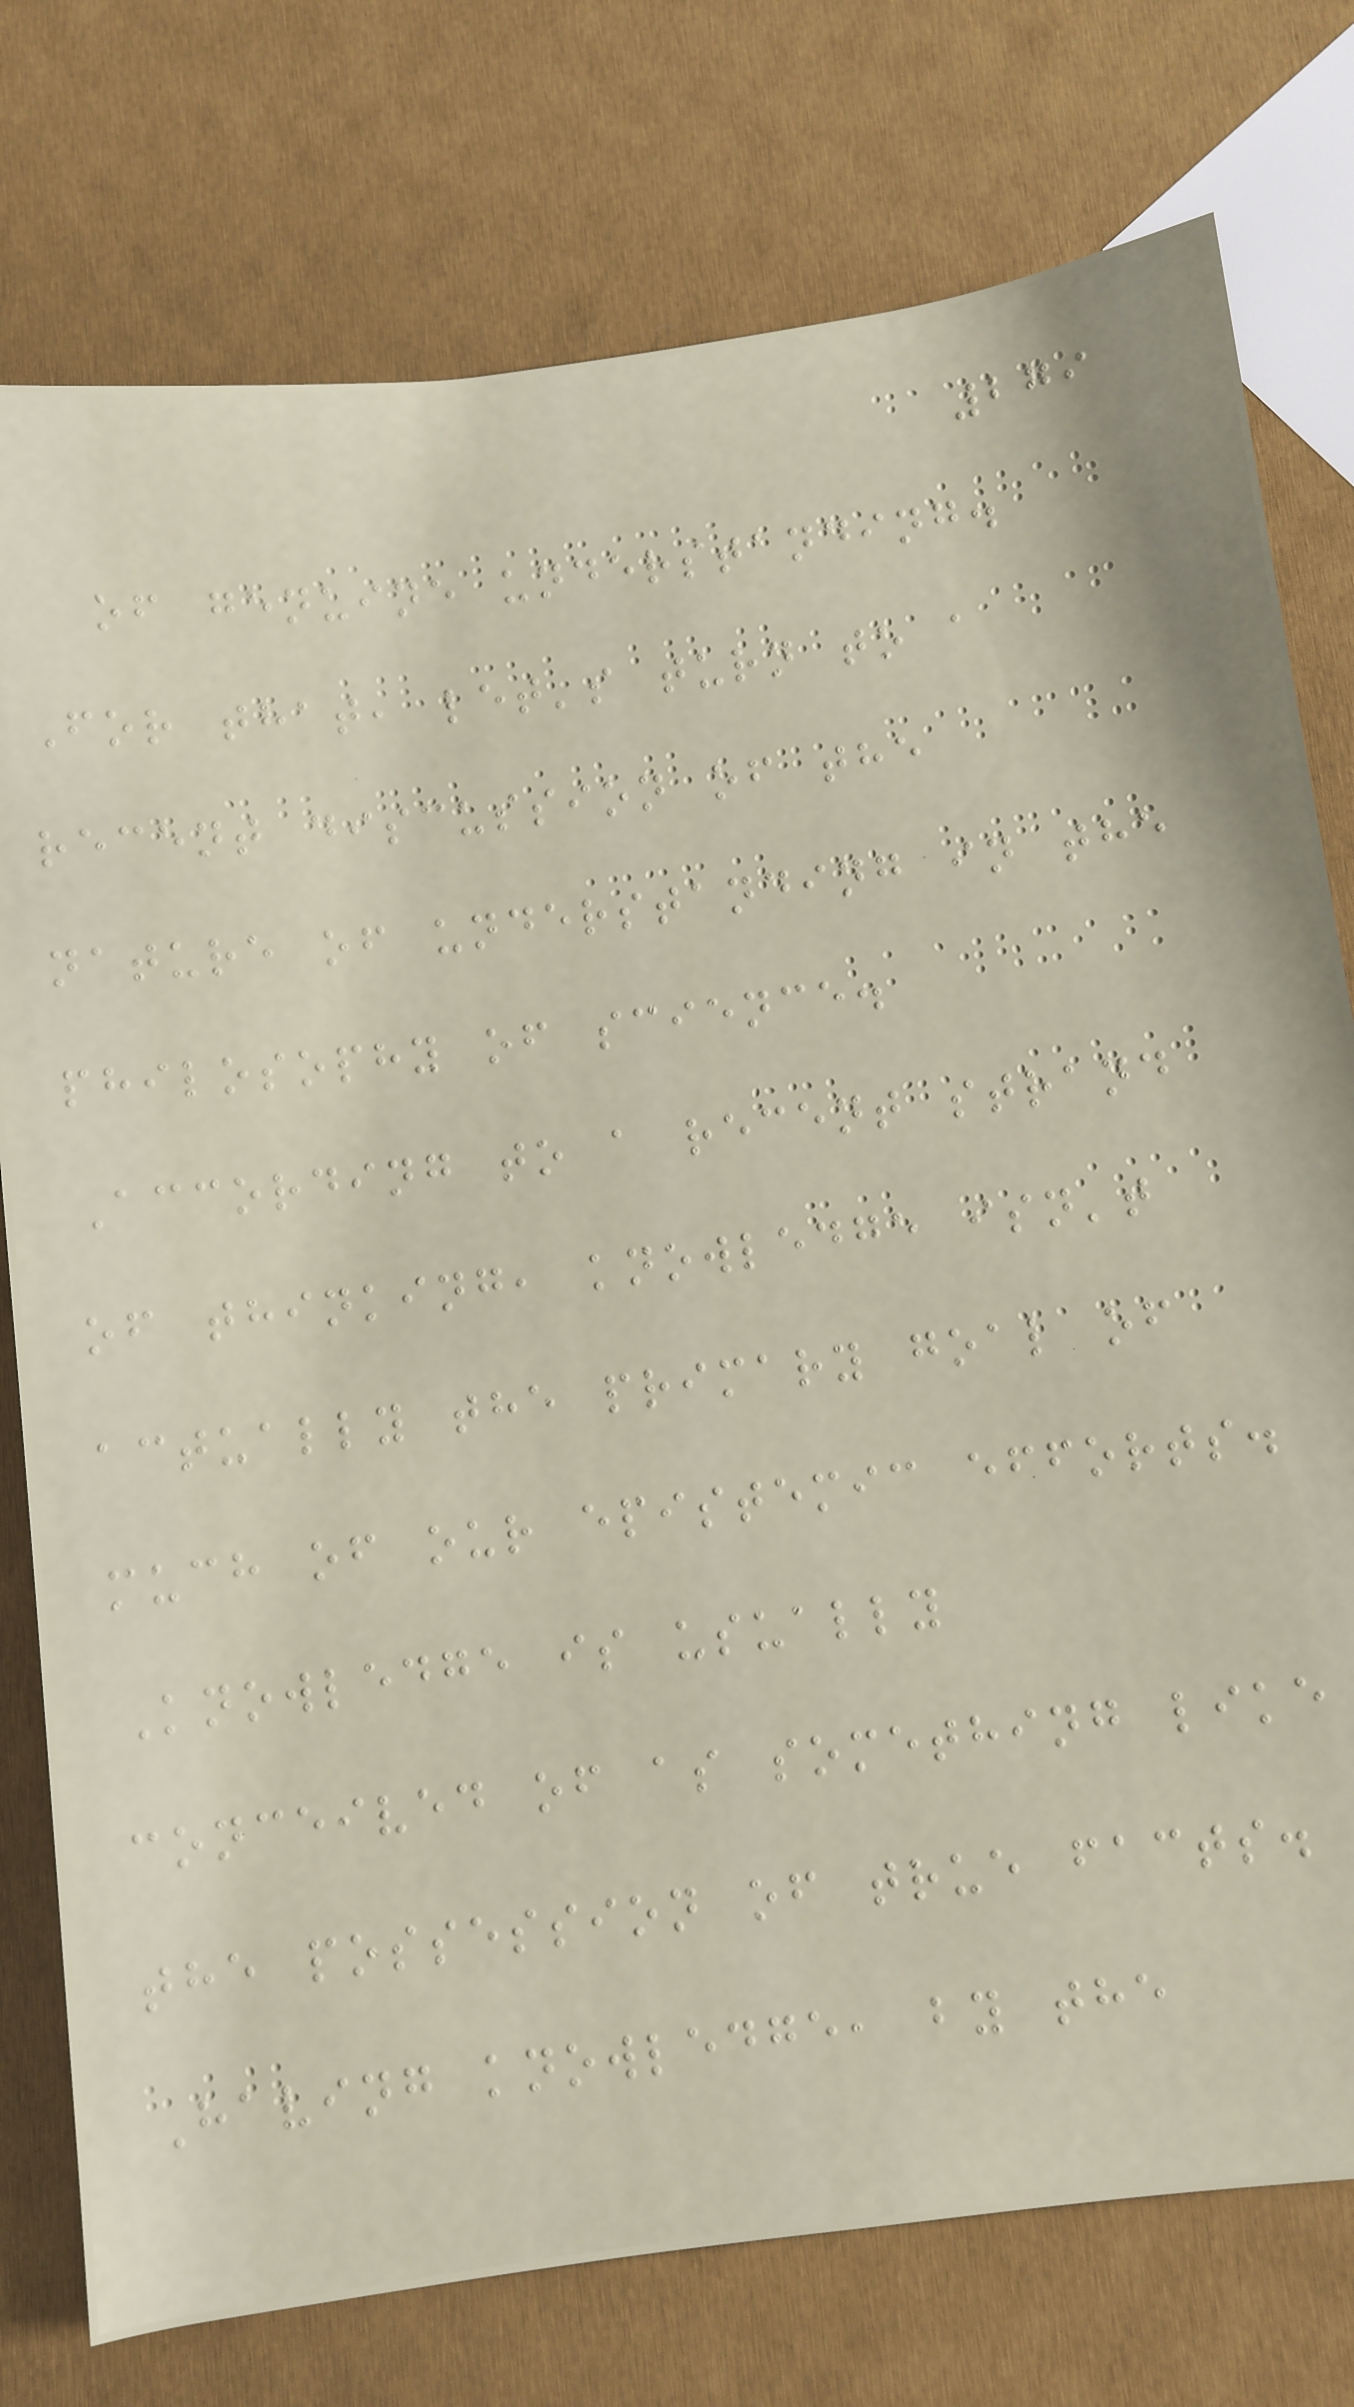279
of genuine understanding.
For that, let's turn to a
recent discussion of the
nature of understanding in the
philosophy of science.
According to a recent strand
of thinking, knowledge isn't
actually the primary goal of
much of our epistemic efforts.
Knowledge is usually
conceived of as something like
the possession of true facts.
Having knowledge, by the
